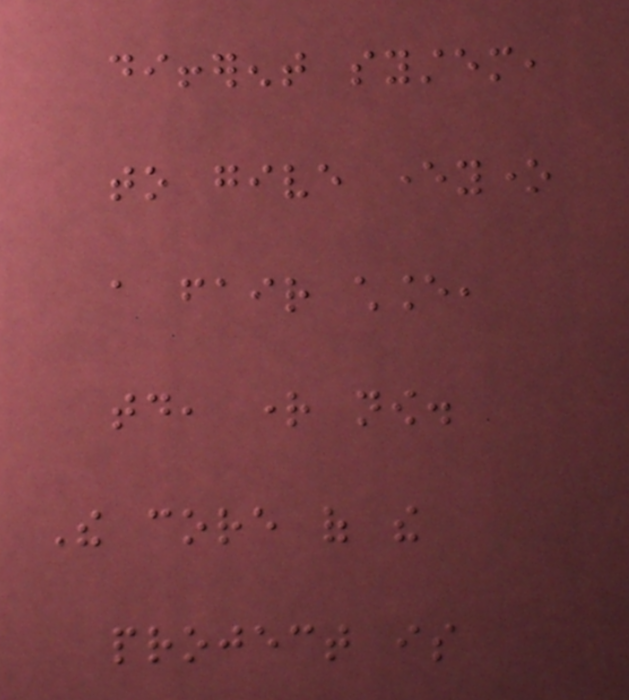different system,
to give everyone
a fair chance,
today, right now.
The core of the
project is
